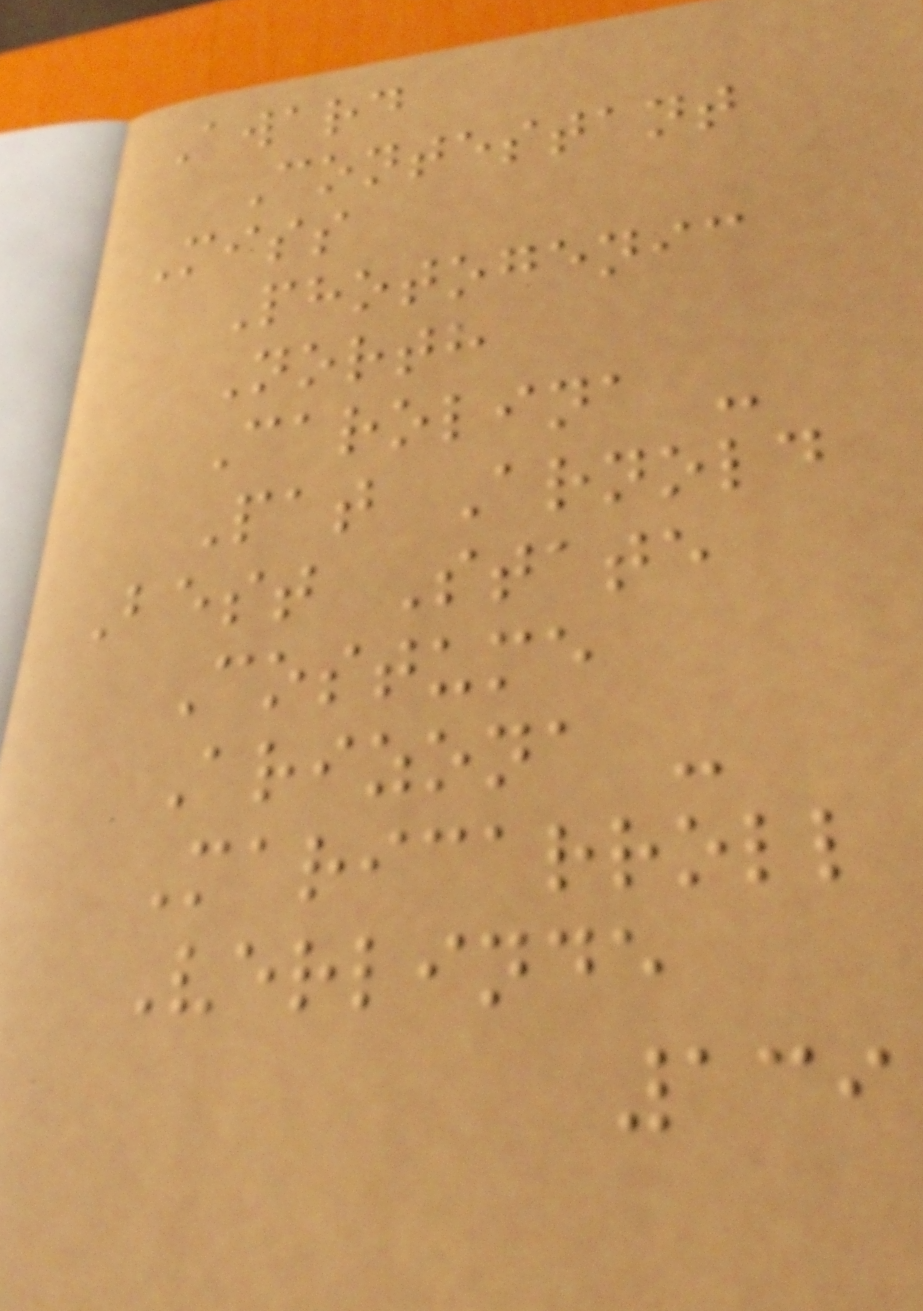Award
Contestant
Miss
Photogenic
North
Carolina -
Pat Arnold
Best State
Costume
Arizona -
Maricarroll
Verlinde
139
